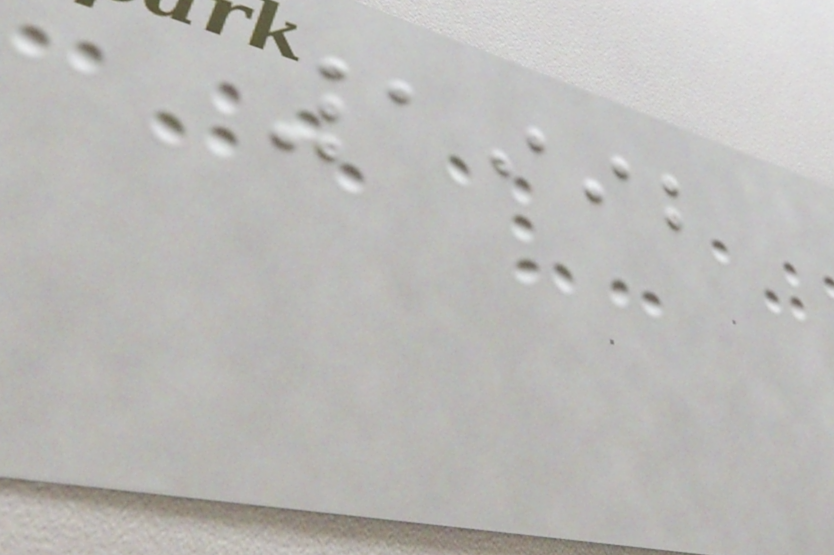1992
